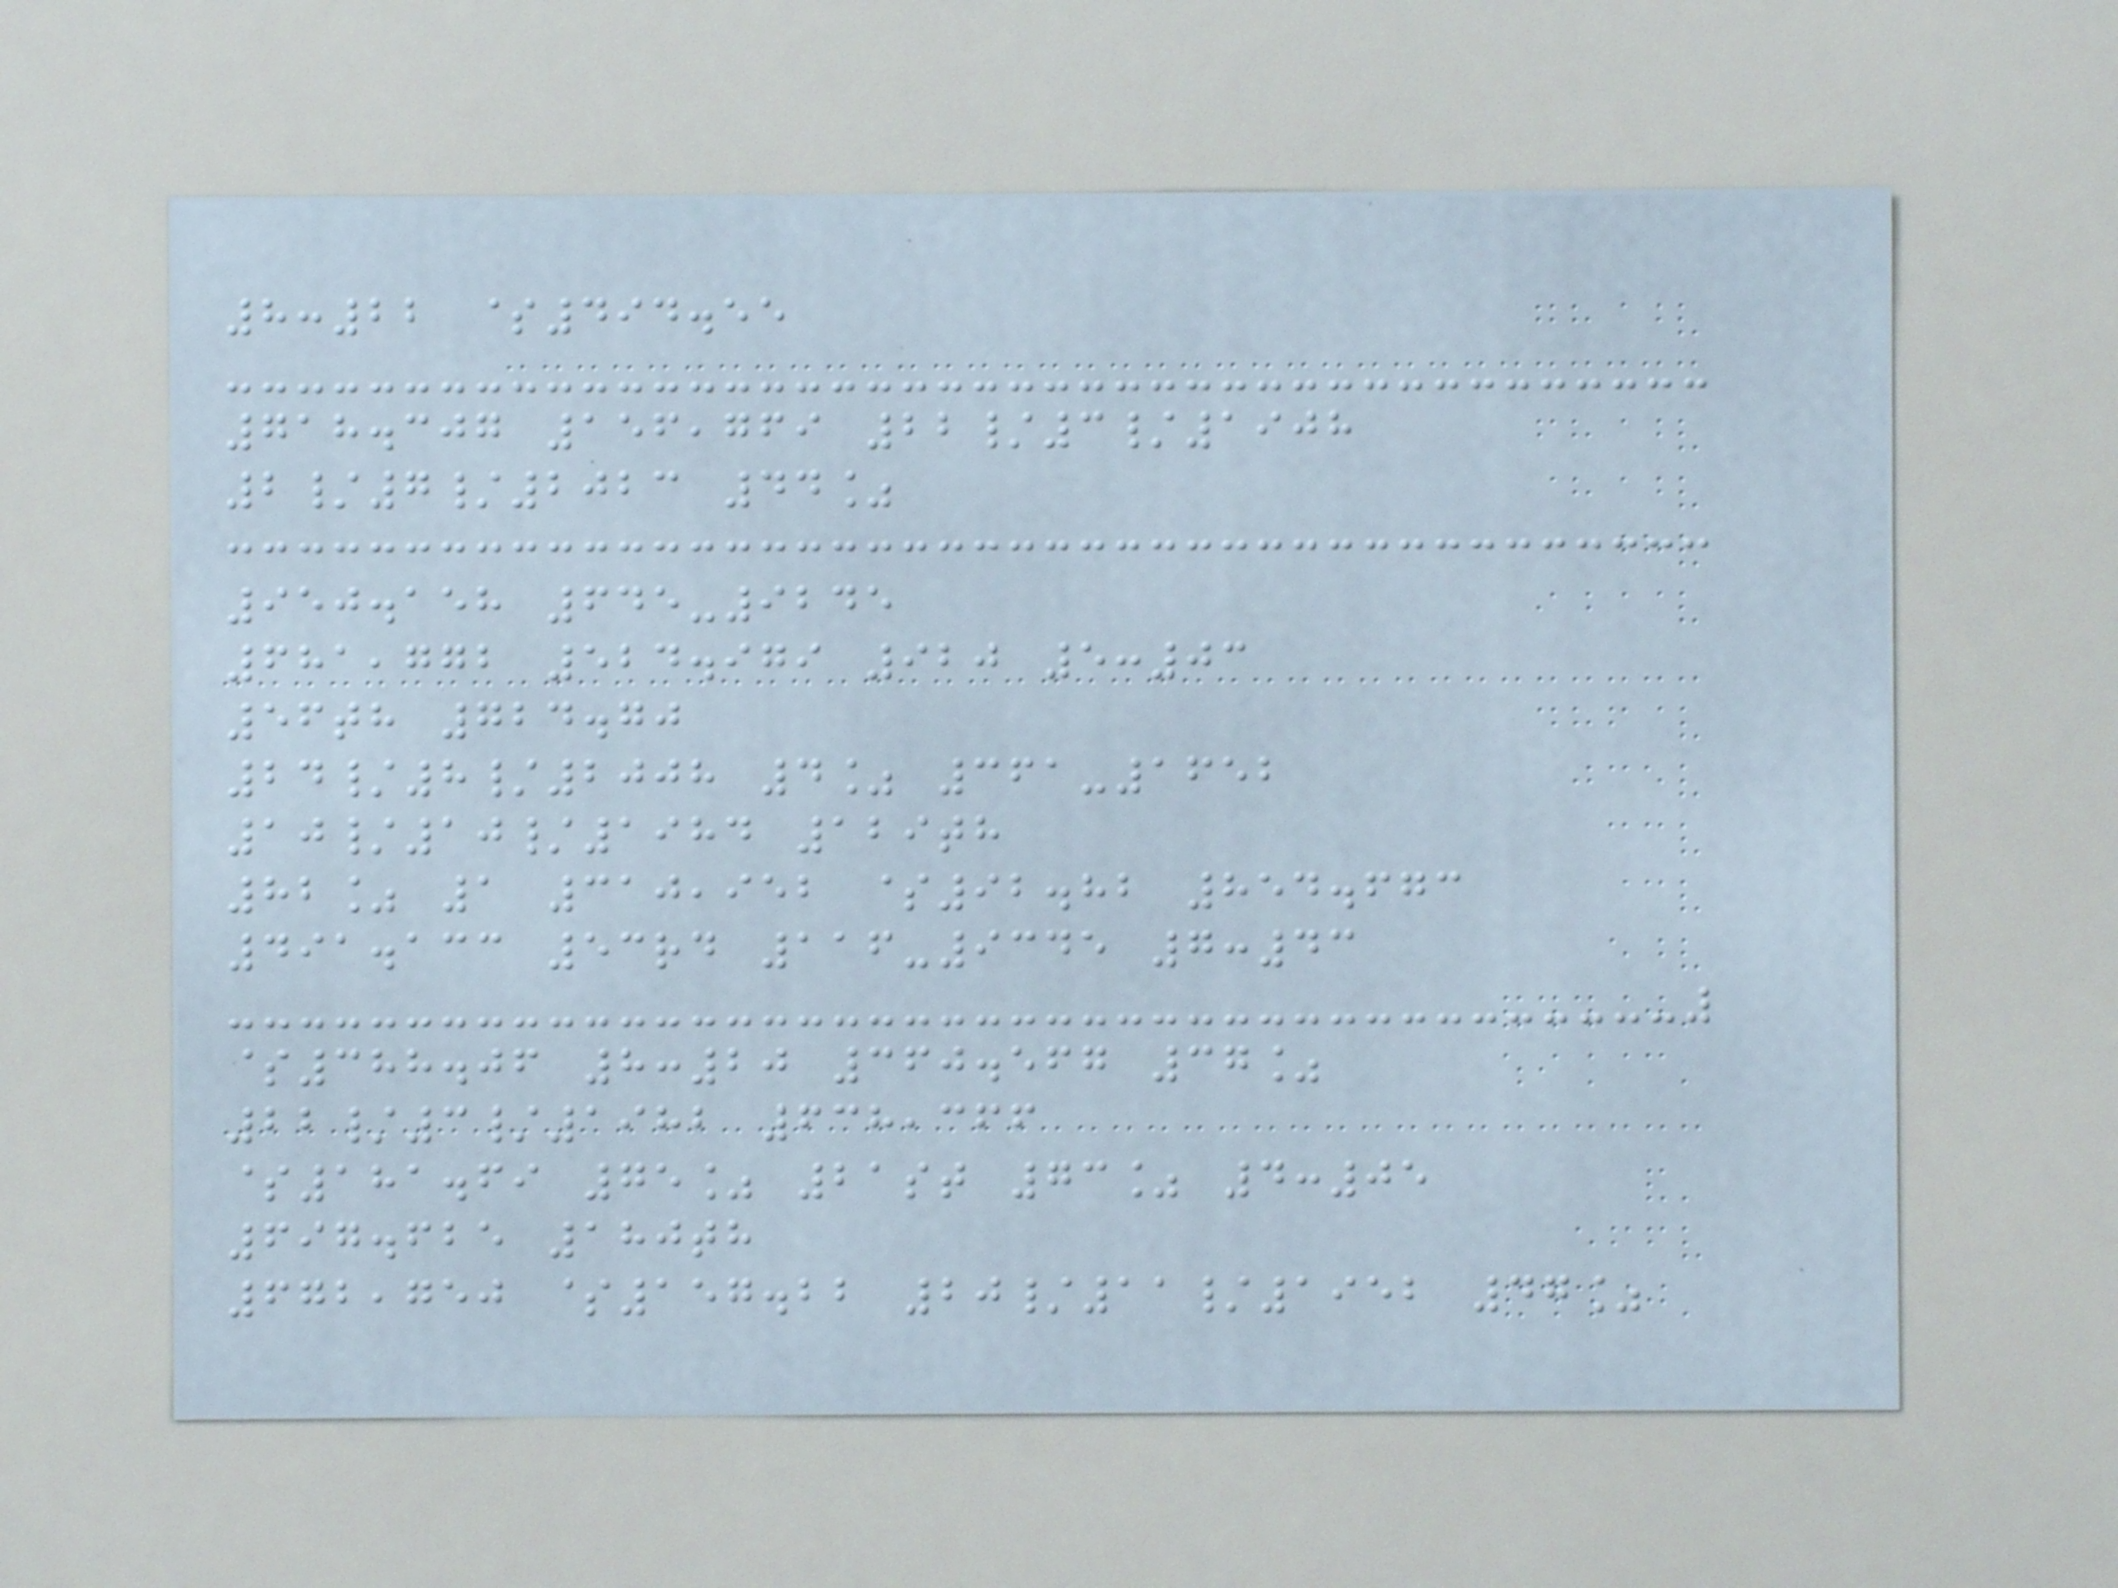8:22 $494.55
718.307 156,769 22/3/1908
2/7/2023 44%
950.158 645-9245
681,772 524.979 920 5:03
56th 724.70
24/8/2008 4% 361-1652
10/10/1984 129th
82% 1 310,952 $92.82 854.673
491.133 53rd 116-9345 7:43
$388.06 8:20 360.567 37%
22/3/1982 638,366
$181.69 75% 21st 73% 4:05
697.625 180th
672,750 $157.22 20/11/1952 47%
